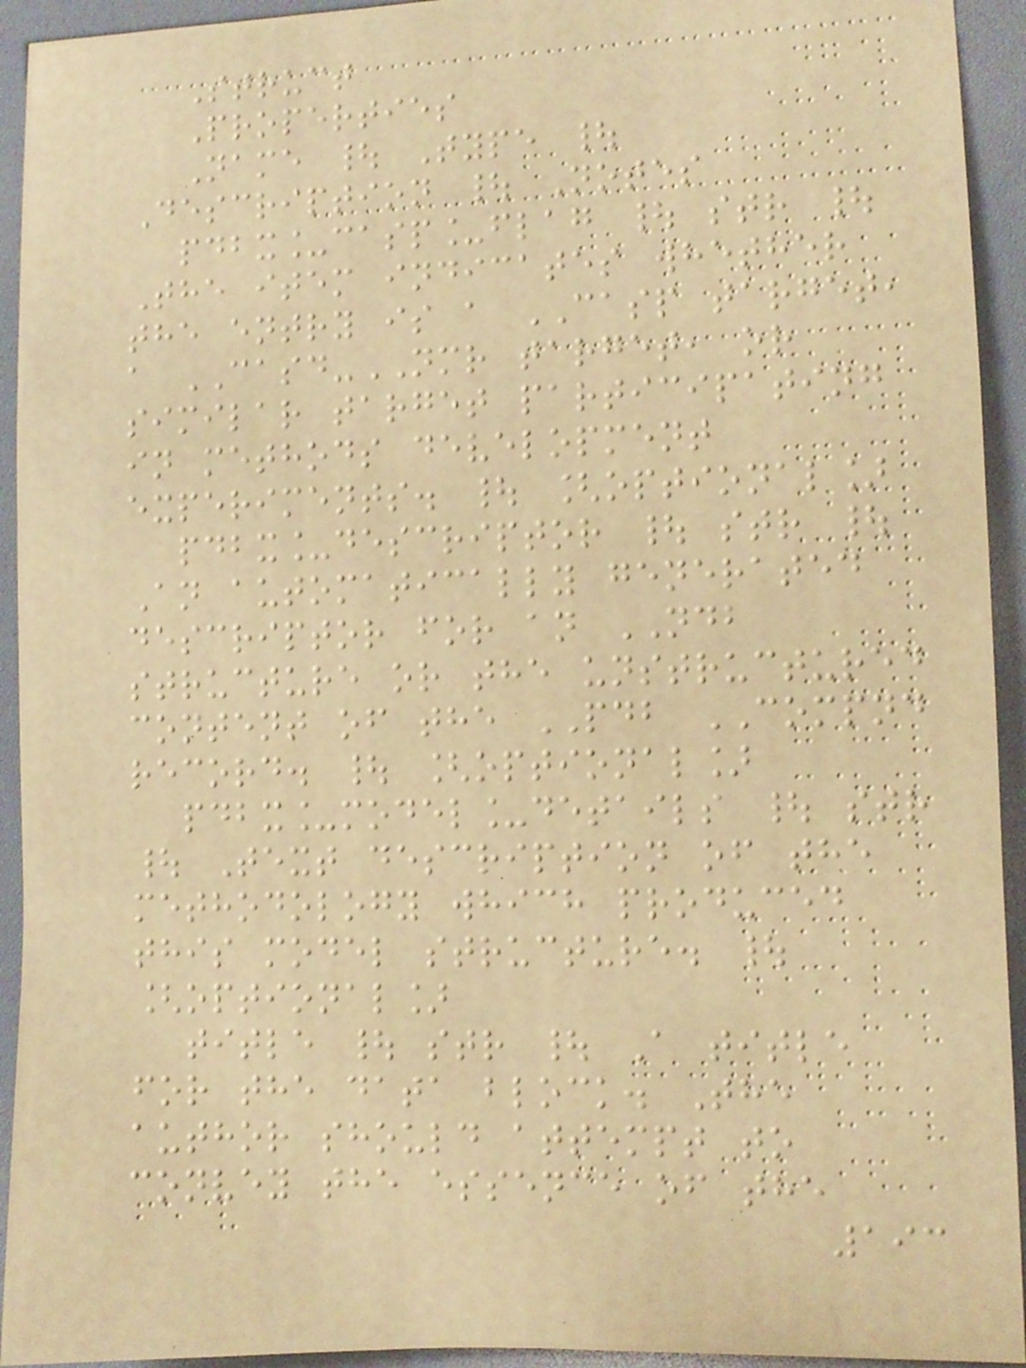Struct
Properties
Name | Type |
Description | Notes
pdbx_casp_flag | str |
The item indicates whether
the entry is a CASP target,
a CASD-NMR target, or
similar target participating
in methods development
experiments. | [optional]
pdbx_descriptor | str |
An automatically generated
descriptor for an NDB
structure or the unstructured
content of the PDB COMPND
record. | [optional]
pdbx_model_details | str
| Text description of the
methodology which produced
this model structure. |
[optional]
title | str | A title
for the data block. The
author should attempt to
convey the essence of the
193
